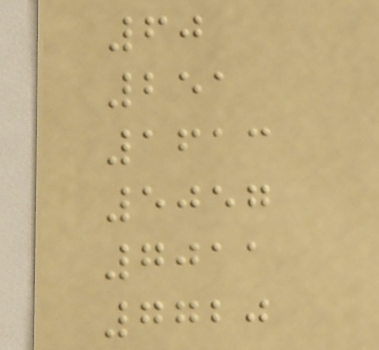60
251
1613
5057
7011
7720
